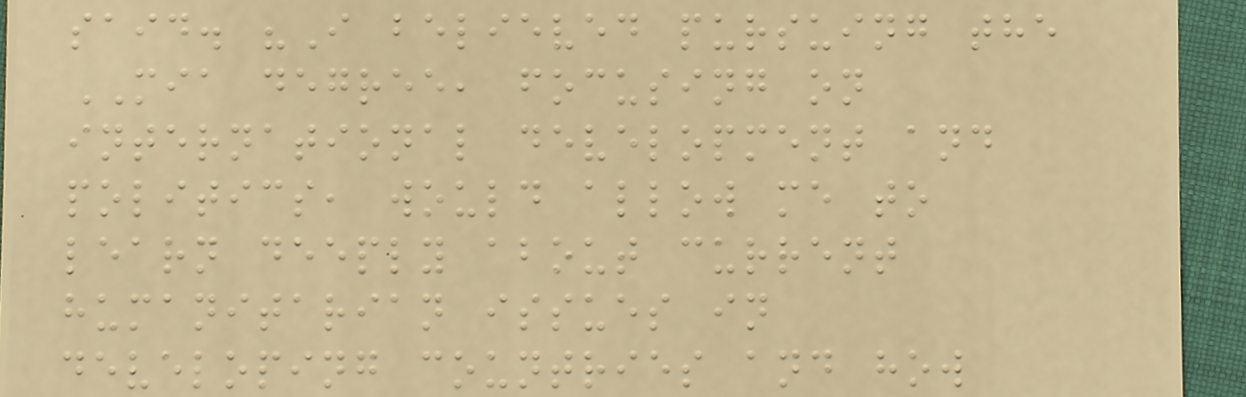said. "I believed pursuing the
MIA degree, focusing on
international development and
politics, would allow me to
learn deeply about current
humanitarian issues in
developing countries and how
